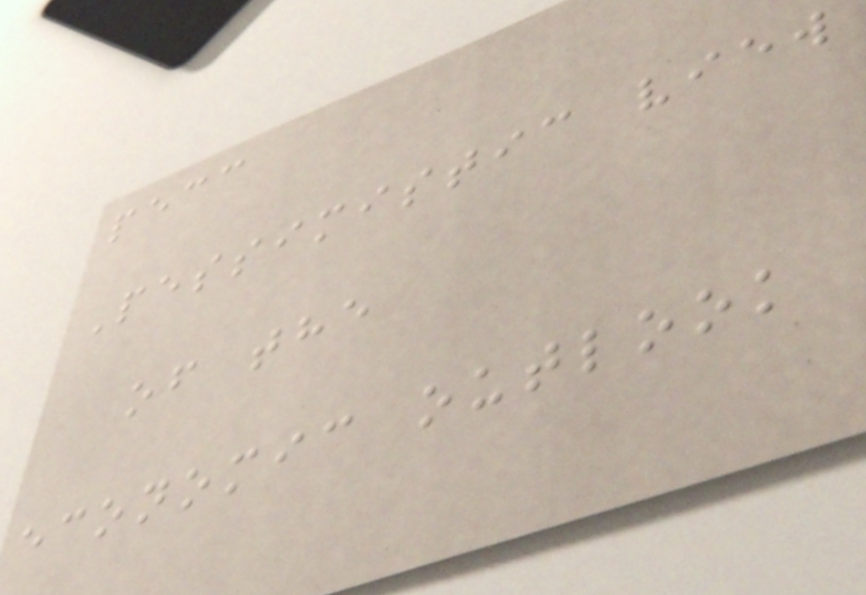pecc
Pessimistic view
of the
economic outlook
